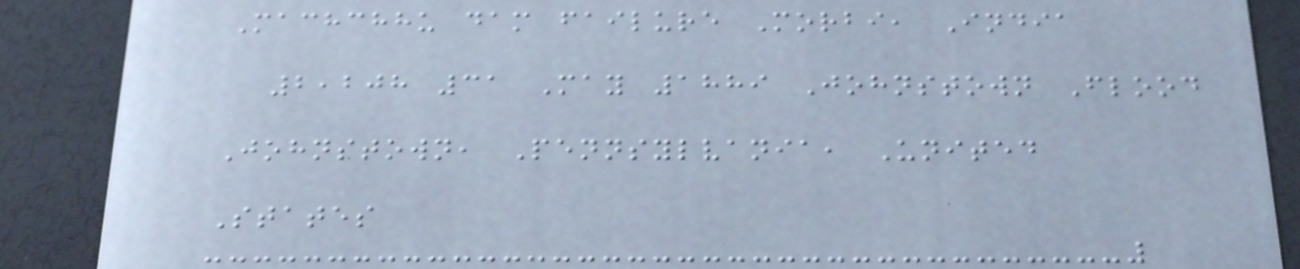Machchhu dam failure Morbi, India
2,208 31 May 1889 Johnstown Flood
Johnstown, Pennsylvania, United
States
